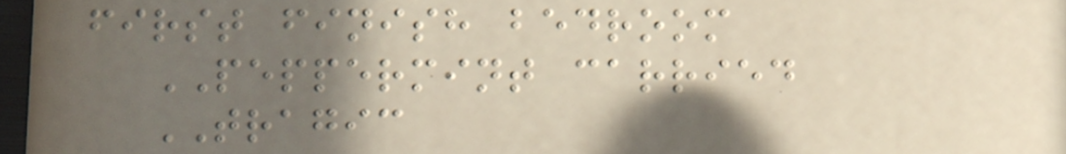first finish bedroom
PEPPERMINT carried
TRAGIC
